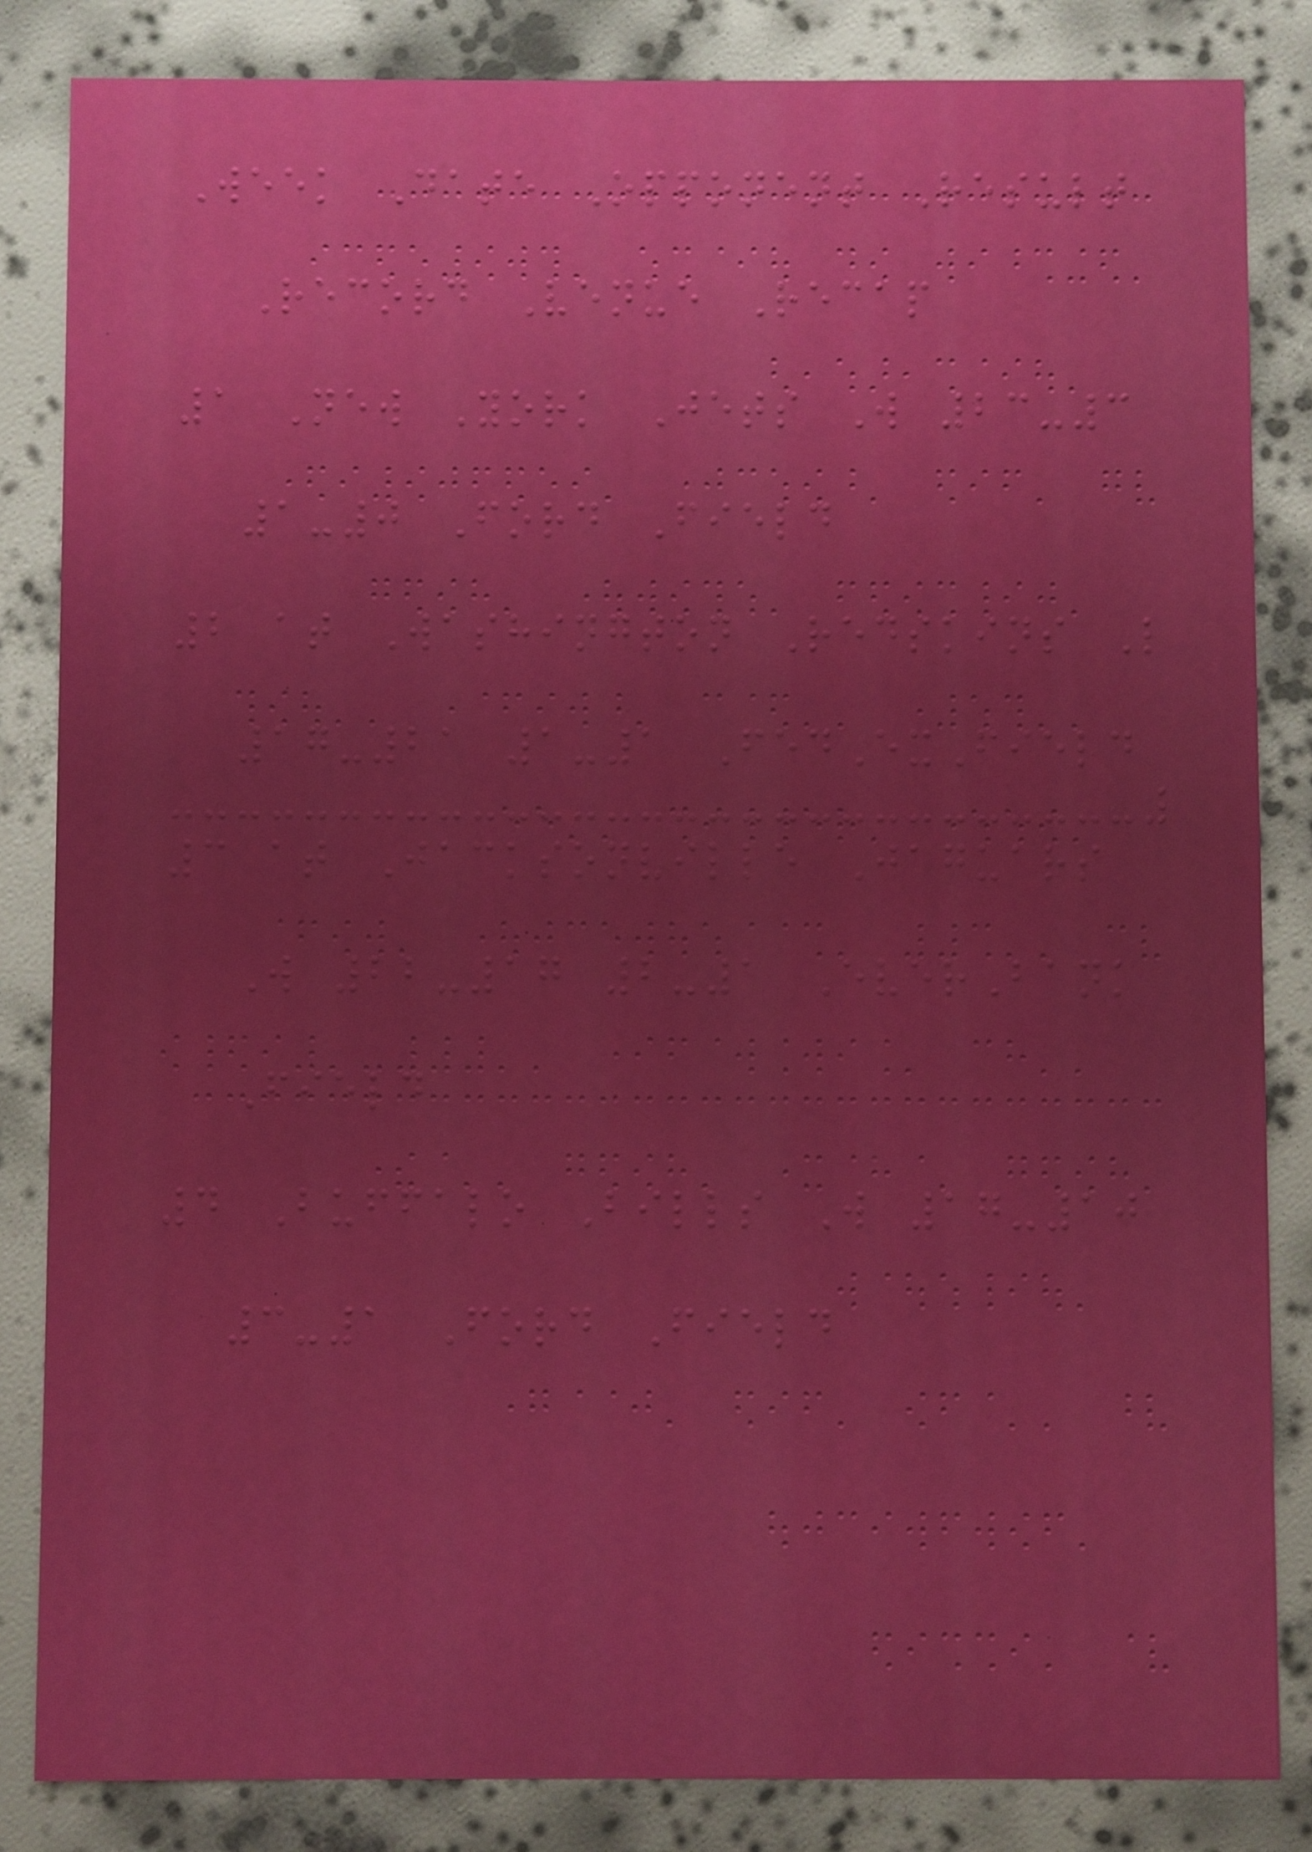Week Date Opponent Result
Record Venue Recap
1 New York Jets W 23-3
1-0 Ford Field
2 at Washington Redskins L
17-21 1-1 FedExField
3 at Jacksonville Jaguars
W 22-17 2-1 EverBank
Field
4 Buffalo Bills W 17-10
3-1 Ford Field
